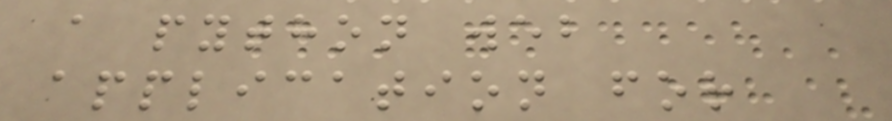a python web
application for
